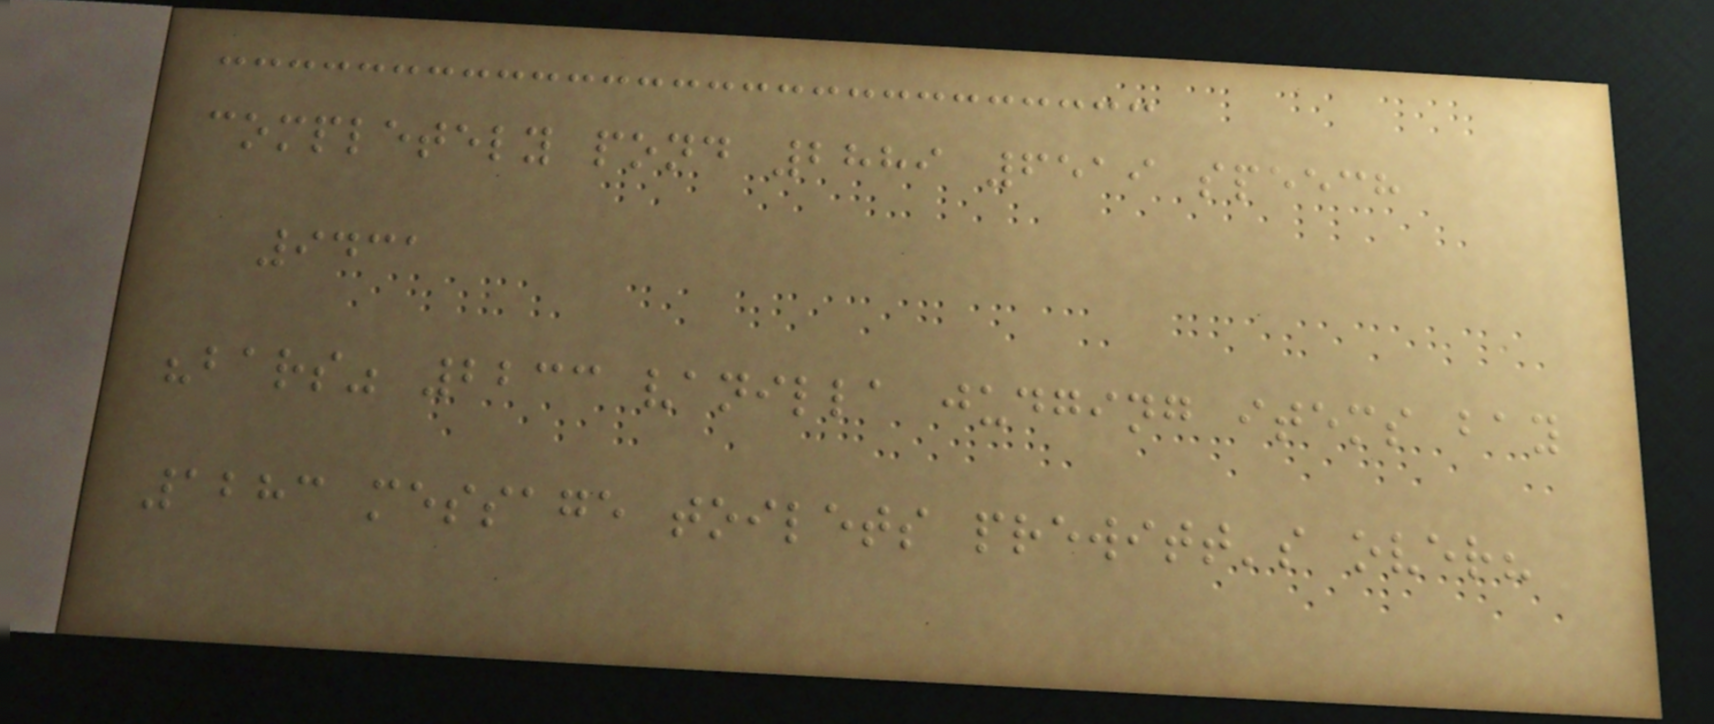completely pond 2889 6519 speech
9431
"bars" 2233 vanilla judging items bay
1283 message toilets prewitt's over?
